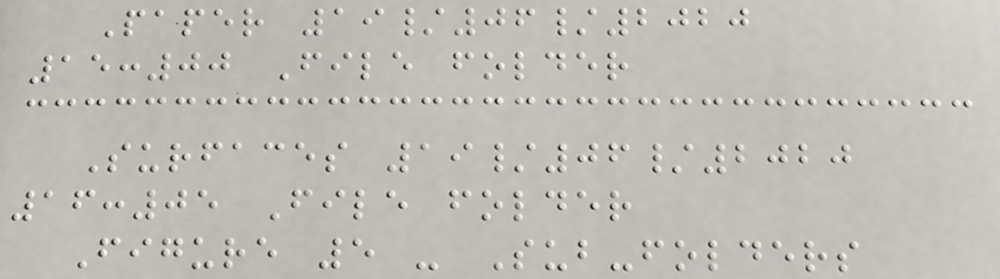Paper 19/06/2020
15:00 File folder
Surfaces 19/06/2020
16:05 File folder
Figure 5 - Sub-folders
